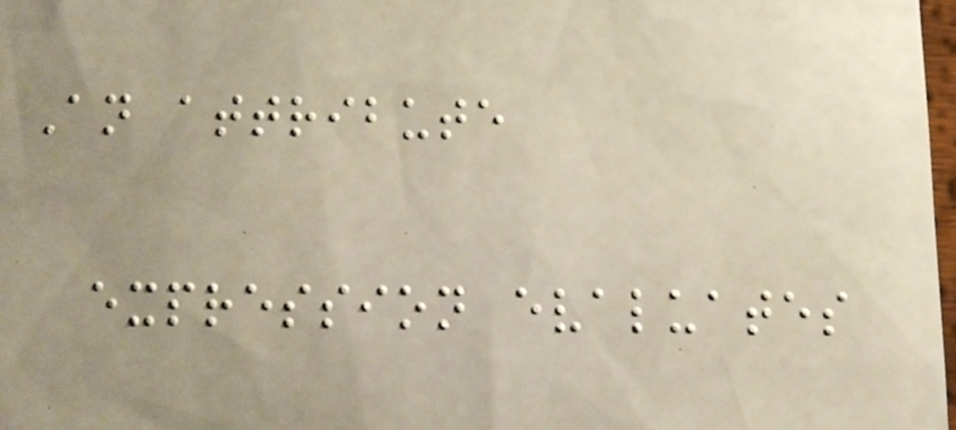An attribute
expression evaluates
